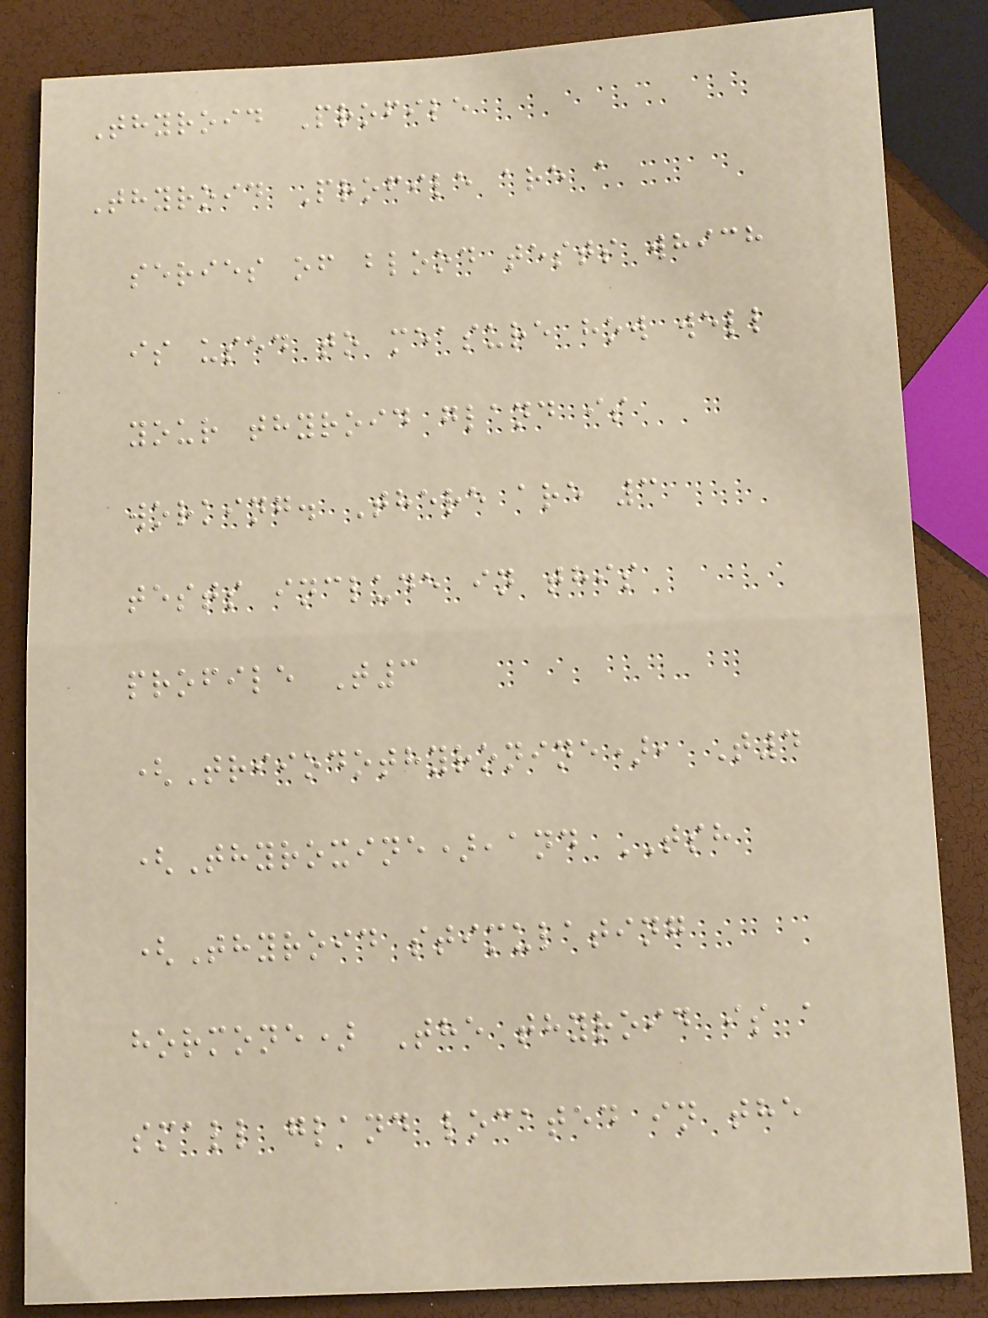Thyroid Profile
Thyroid Profile are a
series of blood tests which
is used to measure how well
your thyroid gland is
working. There are 3
tests include in this
profile T3
(Triiodothyronine), T4
(Thyroxine),and TSH
(Thyroid stimulating
hormone) The thyroid is a
small gland located in the
